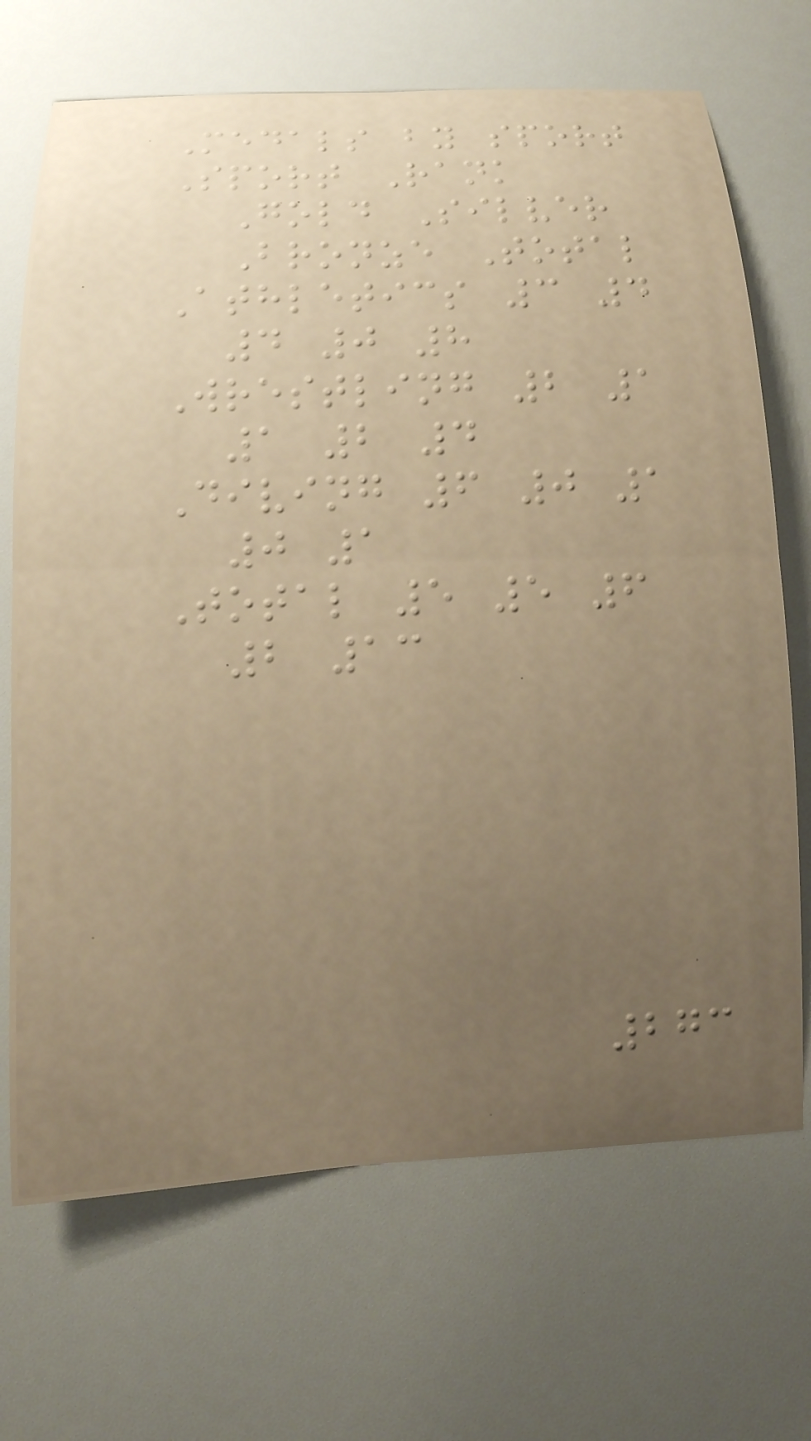Medals by sport
Sport Rank
Gold Silver
Bronze Total
Athletics 3 4
4 0 8
Wrestling 2 1
1 2 4
Diving 6 0 1
0 1
Total 5 5 6
2 13
273
